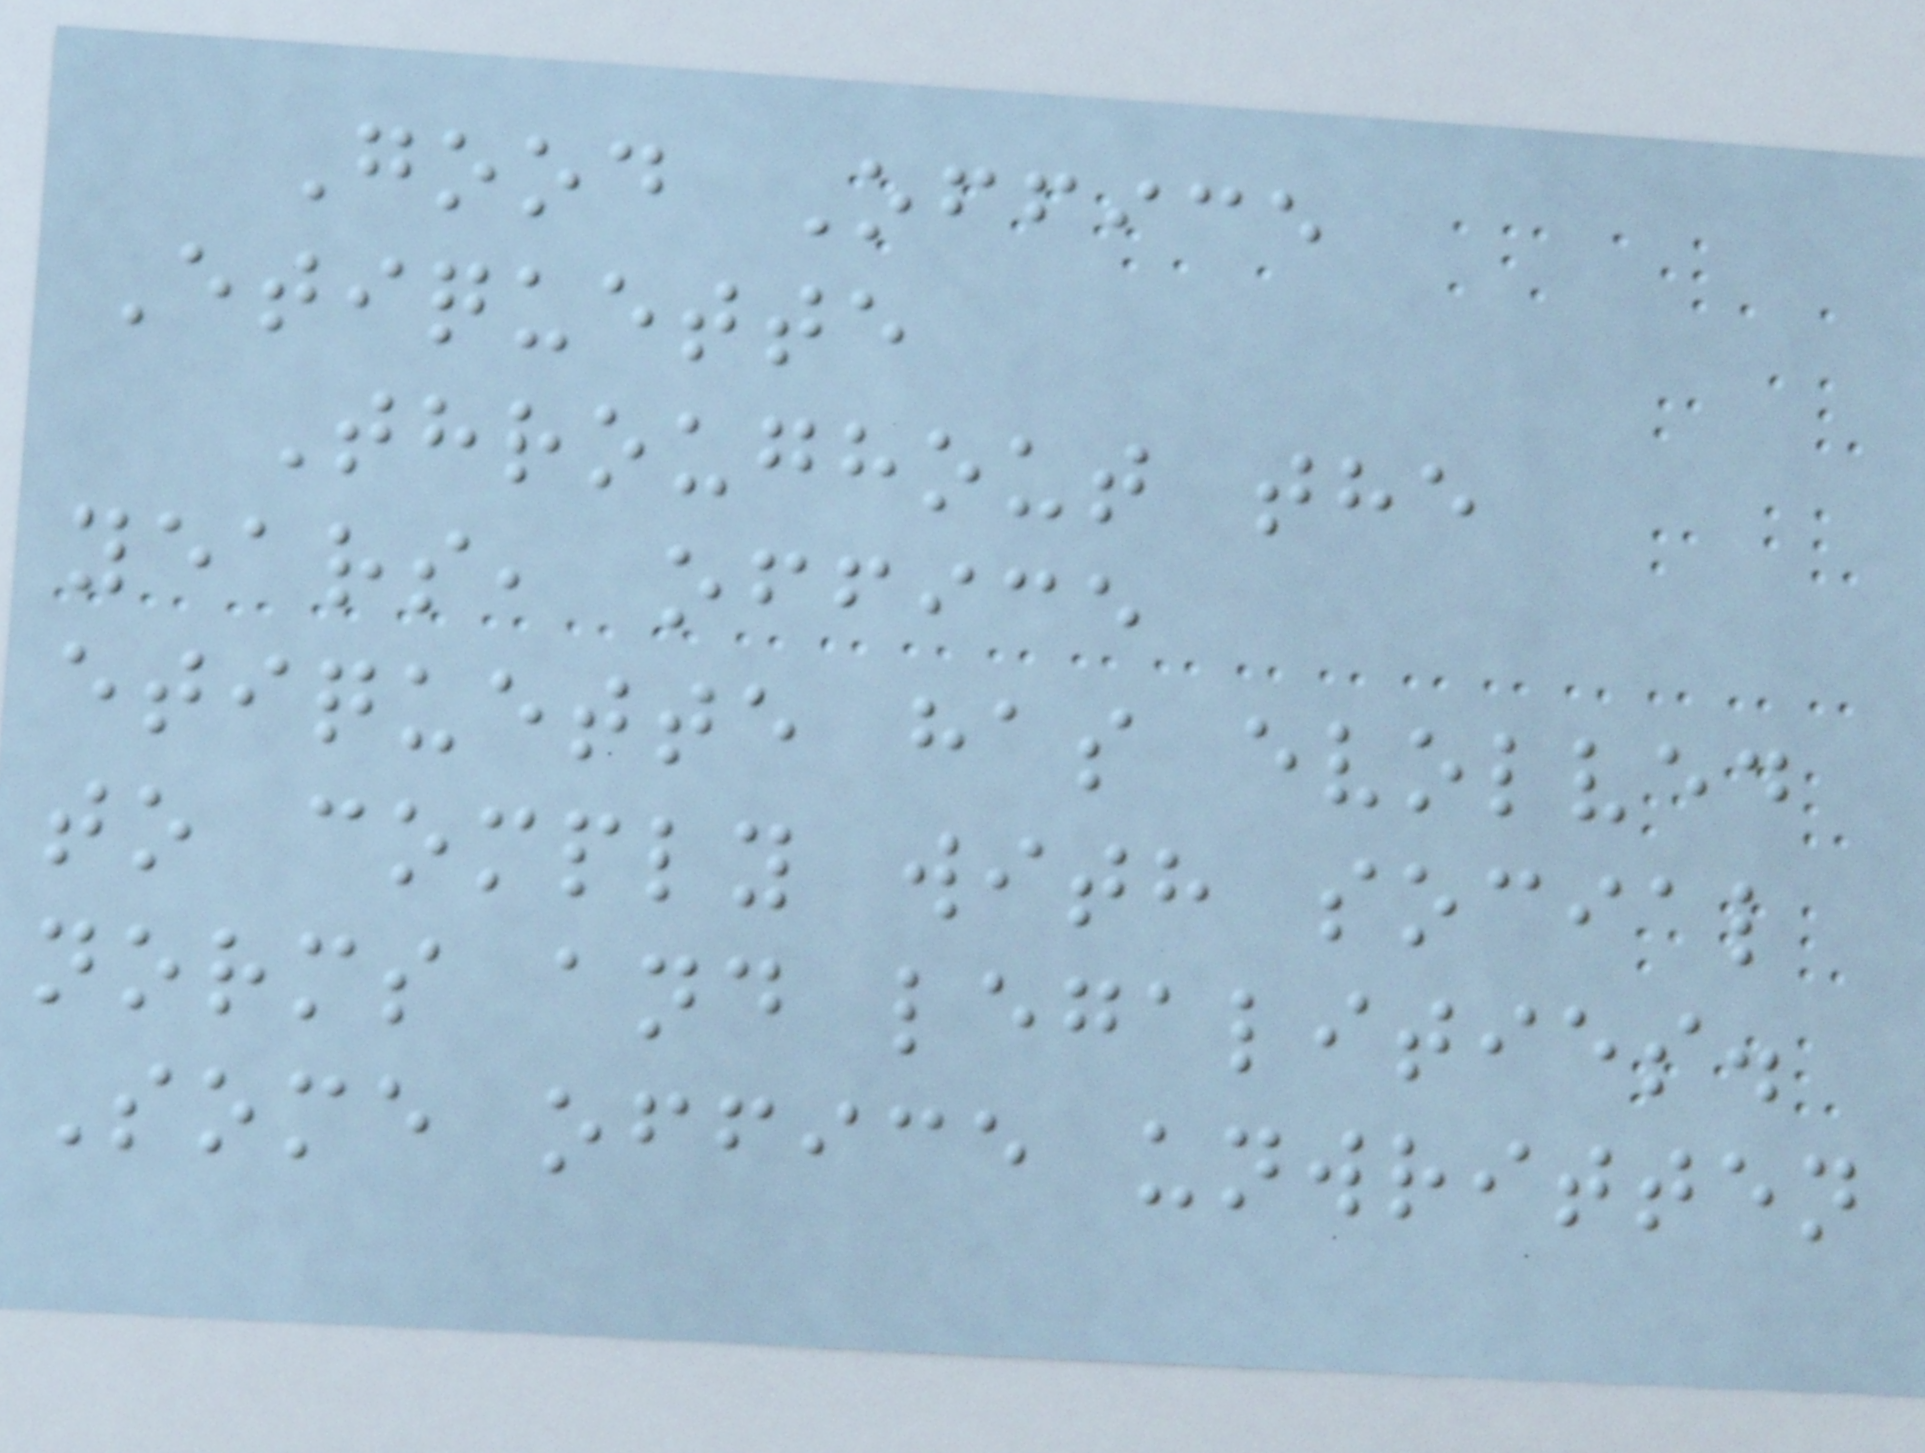Good Office
Etiquette
Throughout the
years, office
etiquette has evolved
to comply with social
norms and legalities.
Some office unwritten
